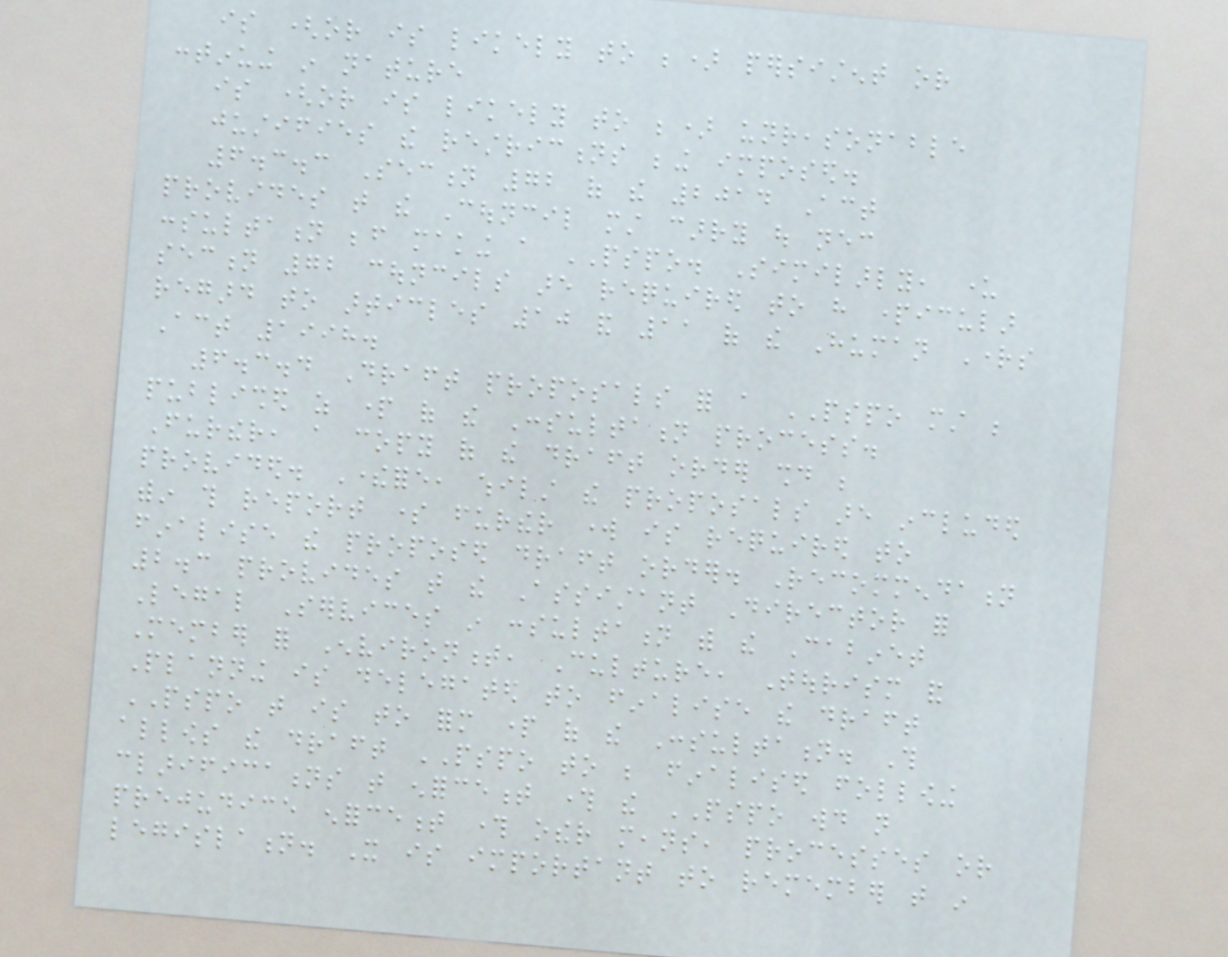is (or is likely to be) persistent or
continuing in nature
is (or is likely to be) unreasonable
justifies the restrictions being imposed.
6.3.3 Section 72 of the 2014 Act
provides that the Council must carry out necessary
consultation before making a PSPO. Similarly, under
section 72 councils are required to have particular
regard to articles 10 and 11 of the Human Rights
Act 1998.
6.3.4 Draft proposals for a PSPO must be
published as part of the Consultation process.
Further, a copy of the draft order should be
provided. Therefore, whilst the proposals are included
within this report some further work is required to
finalise the proposed draft order. Recommendation
2.3 provides that the Assistant Director for
Legal Services in consultation with the Cabinet
Member for Environment, Culture, Tourism and
Planning is delegated to finalise the draft
PSPO that is to form part of the Consultation. This
allows the draft PSPO to be finalised following
clarifications that enforcement through the PSPO would not
prejudice enforcement through other means, processes or
legislation. It is important to remember that in
